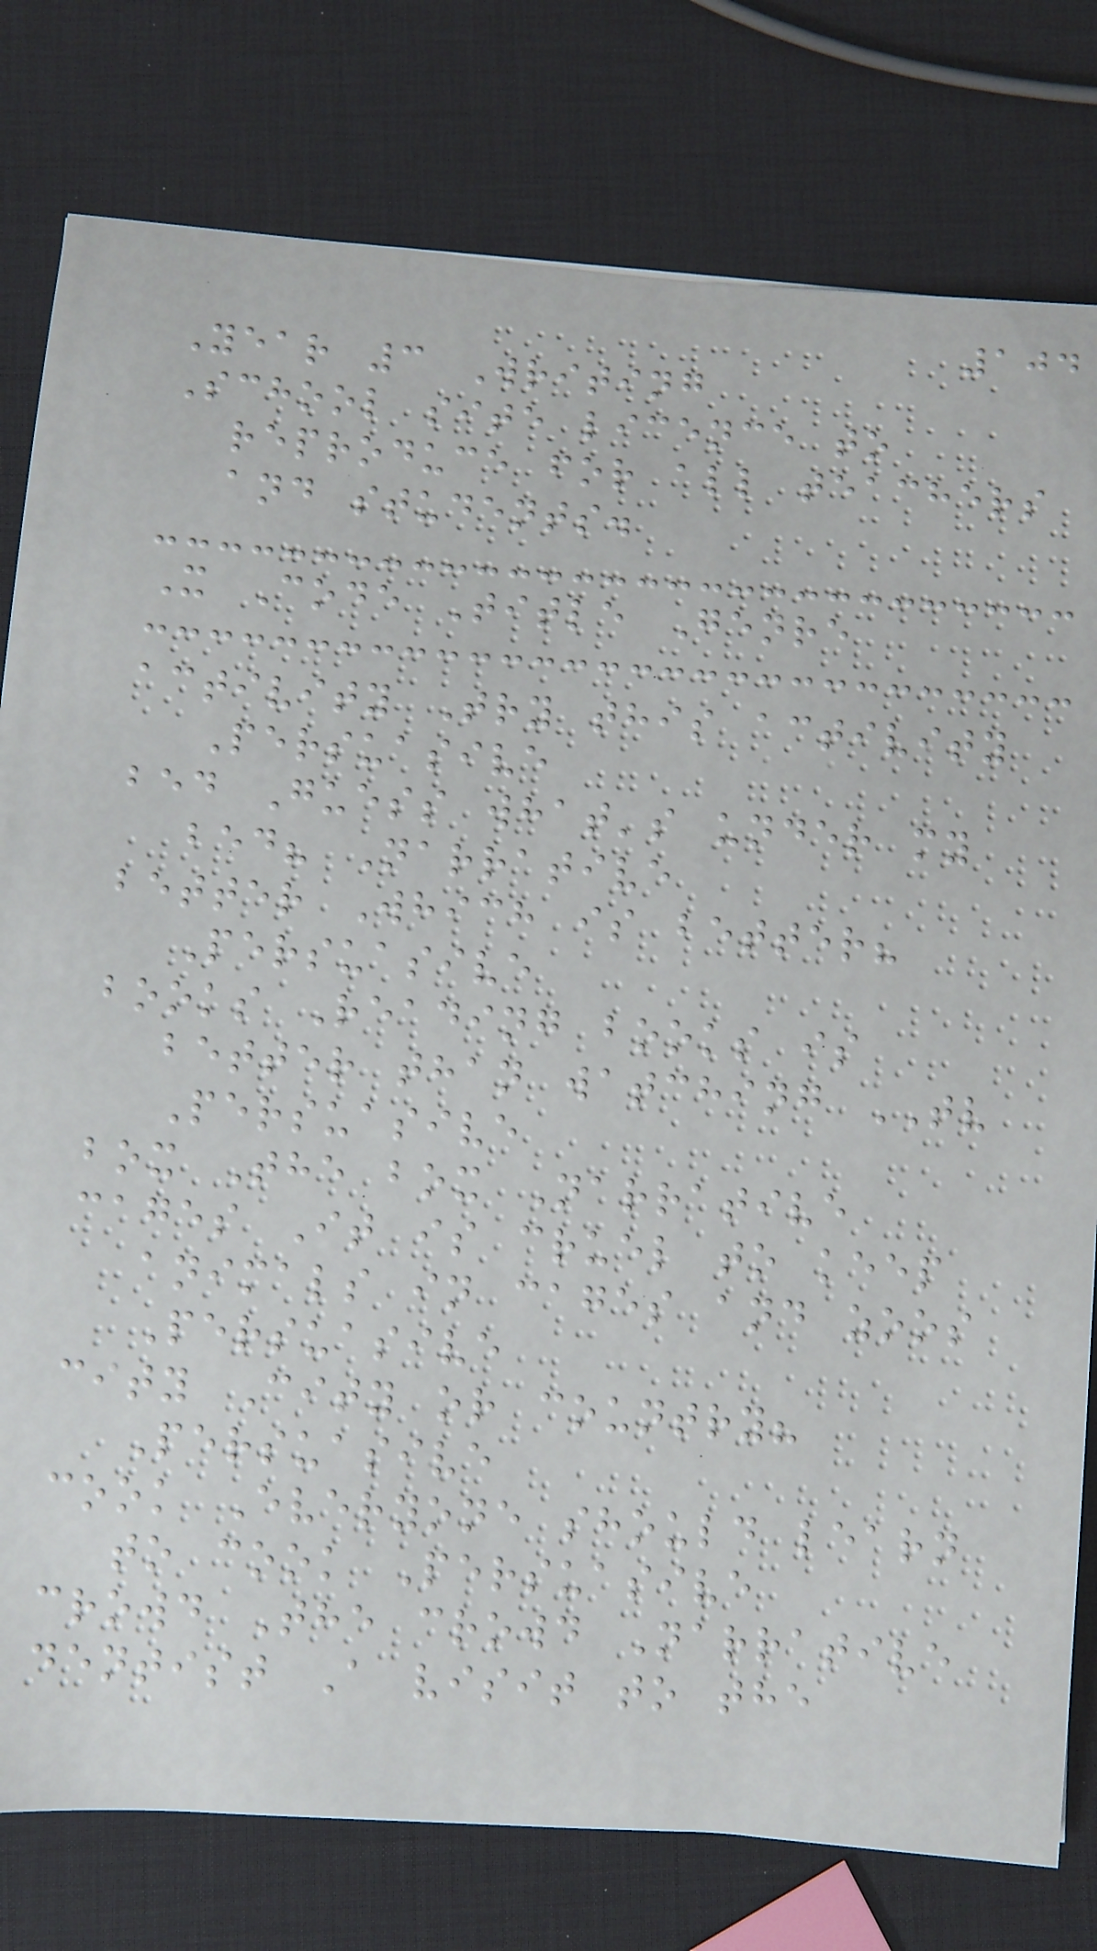104
Year 3 Writing
School site licence to
reproduce for all teachers
and students.
X Code Title Genre
activity Try this activity
Persuasive
bed Guess what's under my
bed? Narrative
better Which is better?
Persuasive
books Reading books is
better than watching TV
Persuasive
box The box Narrative
cages It is cruel to keep
animals in cages and zoos
Persuasive
city City or country?
Persuasive
cook Everyone should learn
to cook Persuasive
crowd The crowd Narrative
dentist A visit to the
